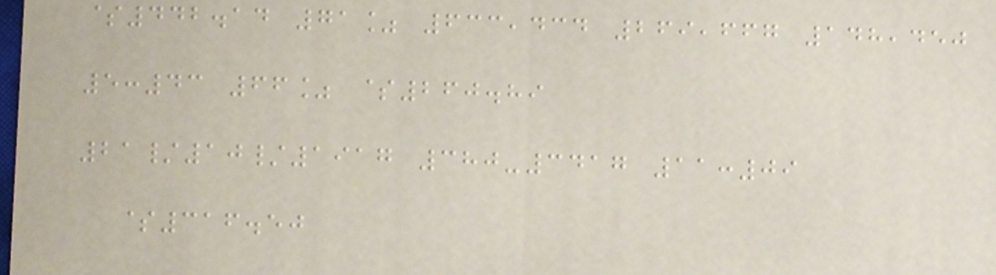$442.14 71% 633,434 269,667 148,450
5:43 66% $260.89
21/10/1917 380-3417 11:09
$316.50
